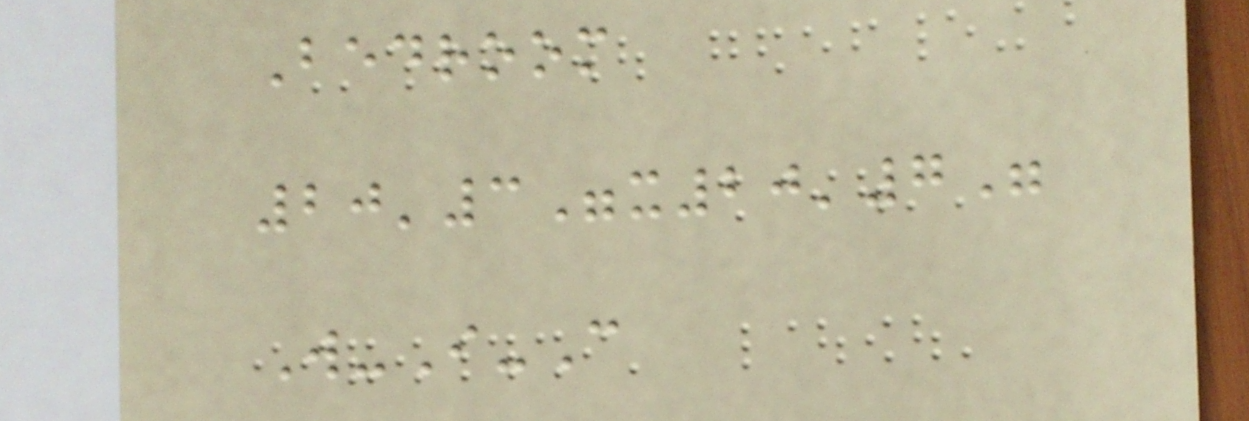Bedroom
20'3"x20'7"
W-I-C
